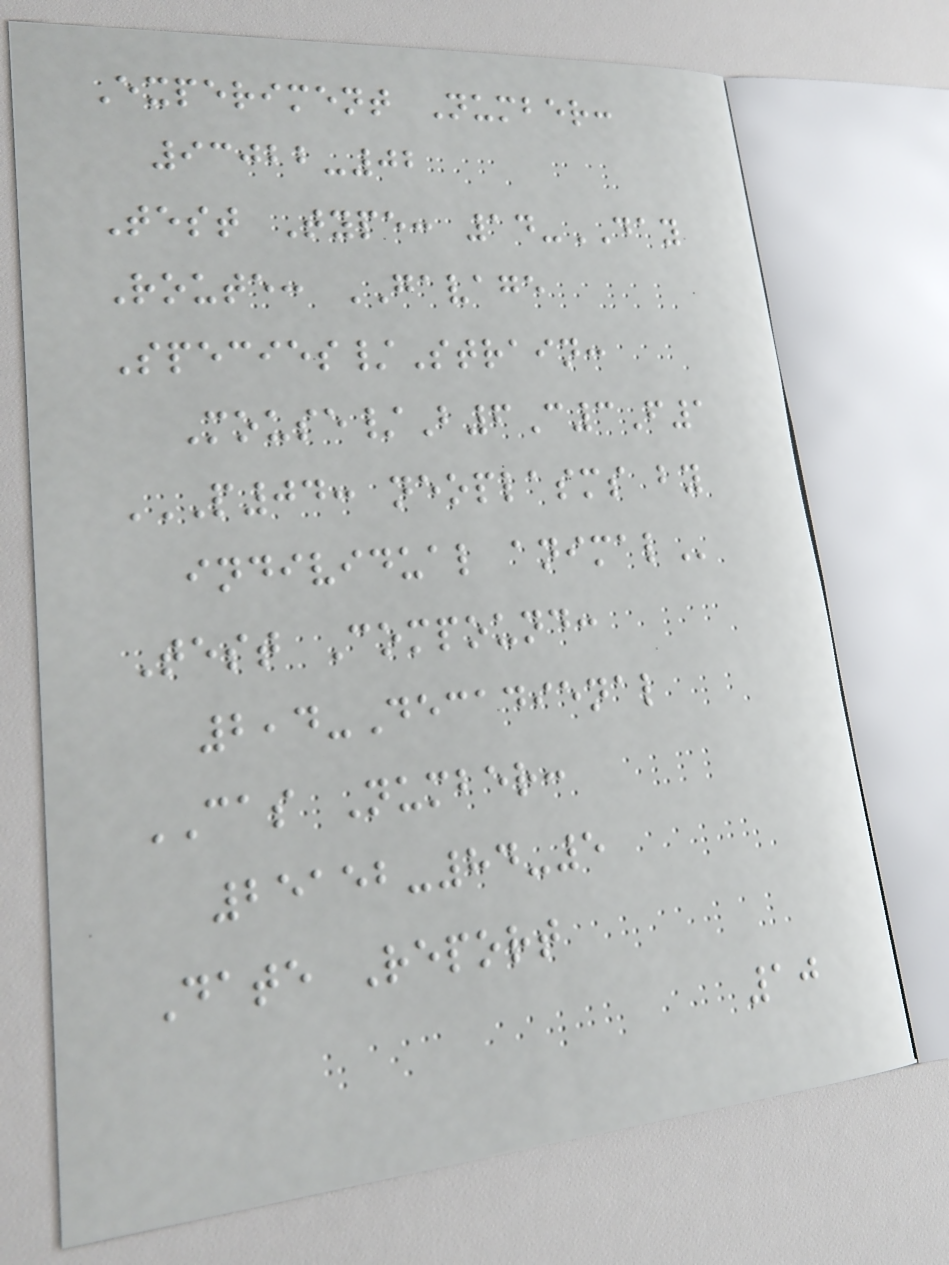Experiment Number:
93022-02
Test Type: 14-DAY
Route: GAVAGE
Species/Strain:
Mouse/B6C3F1
P04: NEOPLASMS BY
INDIVIDUAL ANIMAL
Test Compound:
2,4-Decadienal
CAS Number:
25152-84-5
Date Report
10
